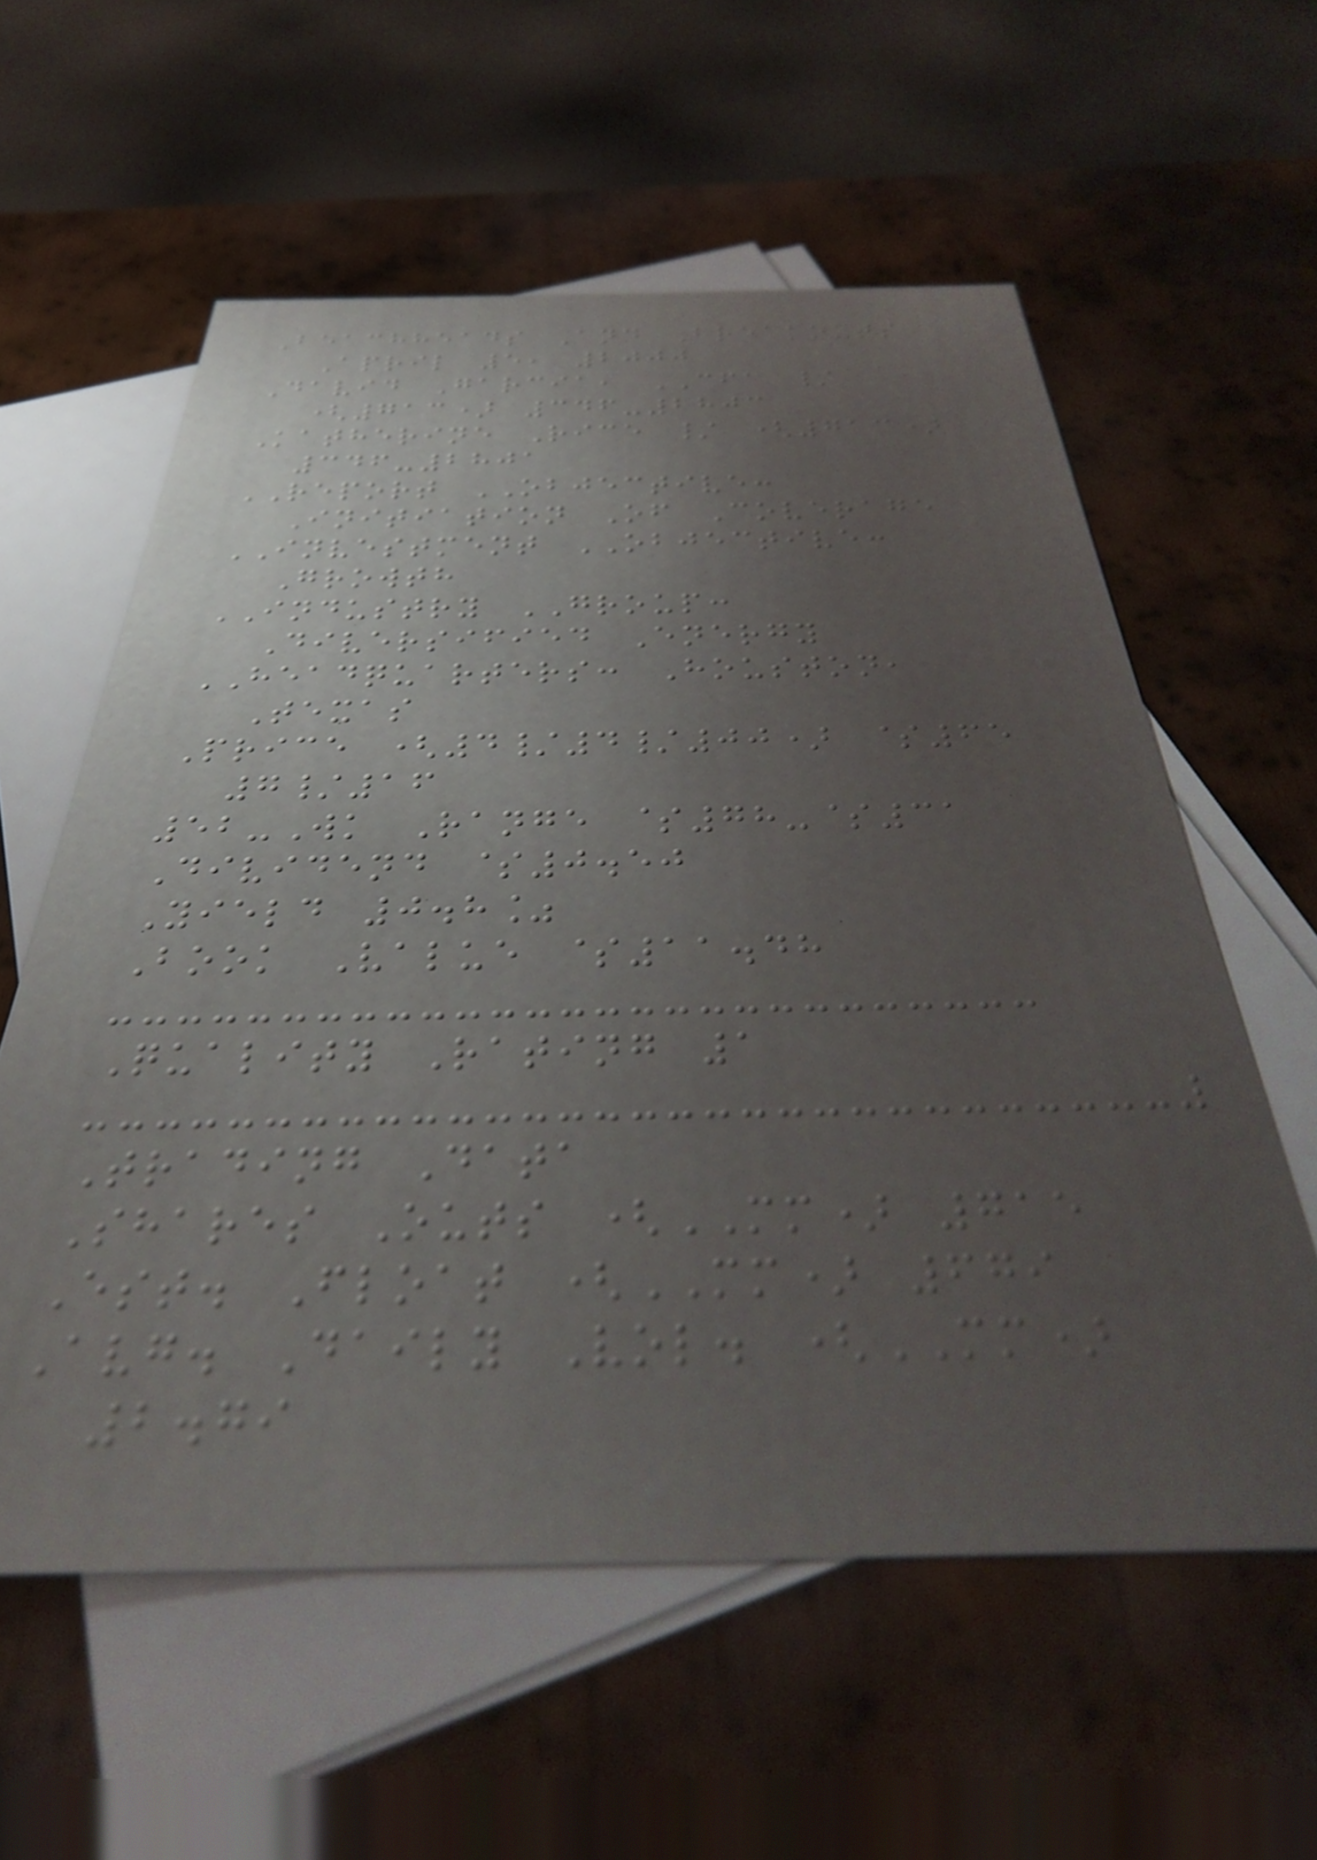Beachheads And Breakouts
April 5, 2000
David Garcia, CFA /
(713) 346-2803
Katherine Rice / (713)
346-2801
REPORT OBJECTIVE:
Initiation Of Coverage
INVESTMENT OBJECTIVE:
Growth
INDUSTRY GROUP:
Diversified Energy
HEADQUARTERS: Houston,
Texas
Price (4/4/00) $65
7/16
52-Wk Range $78-$31
Dividend $0.50
Yield 0.8%
Book Value $11.48
Quality Rating 1
Trading Data
Shares Outs (MM) 715
Est. Float (MM) 679
Avg. Daily Vol. (MM)
2.79
